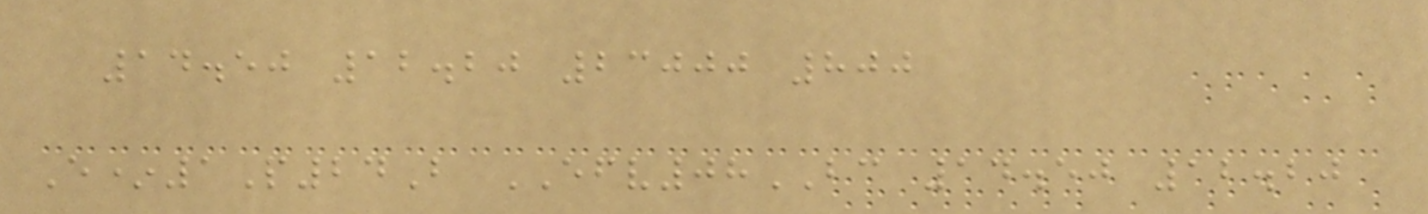14.50 12.20 23000 800
E*1P24B EFV08BC 14.50 12.20
